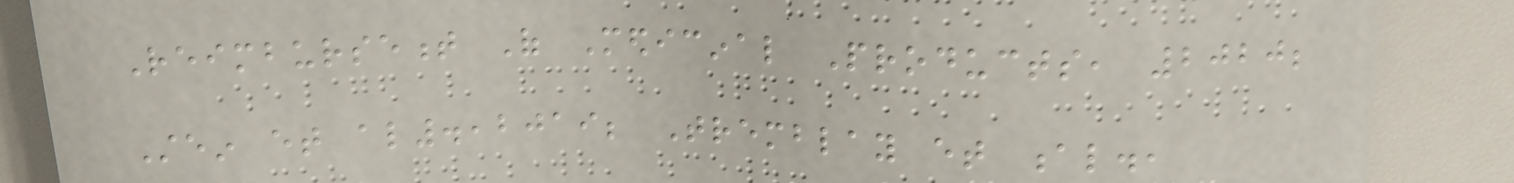Reimbursement Of Medicinal Products, 2020;
Stein et al.,2019; Tremblay et al.,
